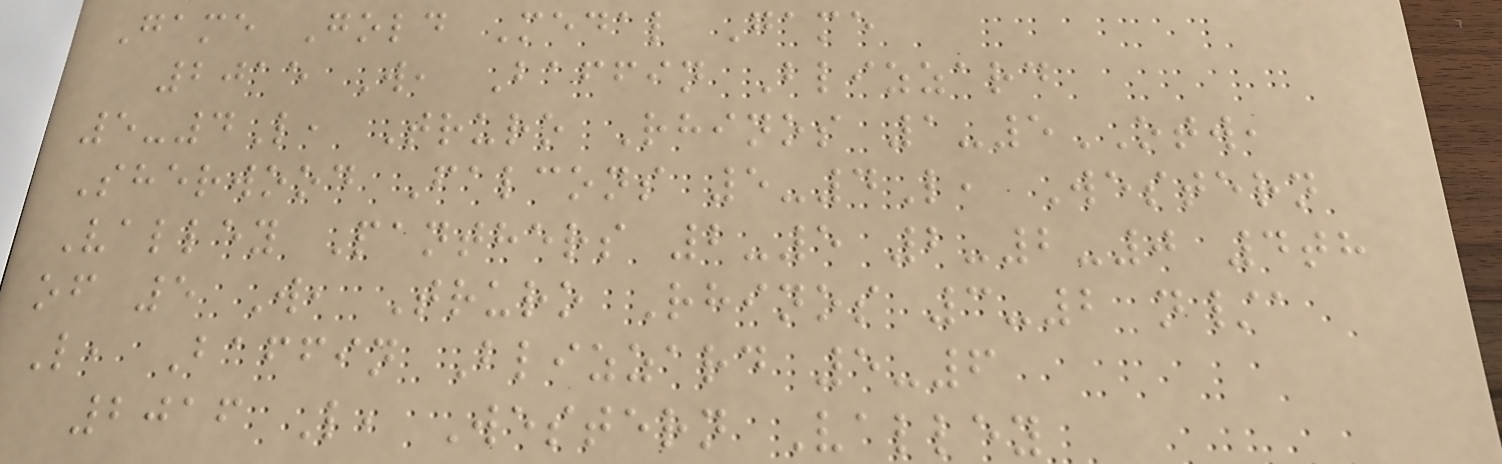Game Gold Medal Game
2015 W, Baffin Blizzard
5-4L, Truro Rhinos 1-5OTW,
Sherwood Falcons 5-4L, Western
Valley Panthers 2-5 2-2-0 4th
of 5 W, Truro Rhinos 3-2 n/a
L, Baffin Blizzard 5-6
2016 L, Western Valley
